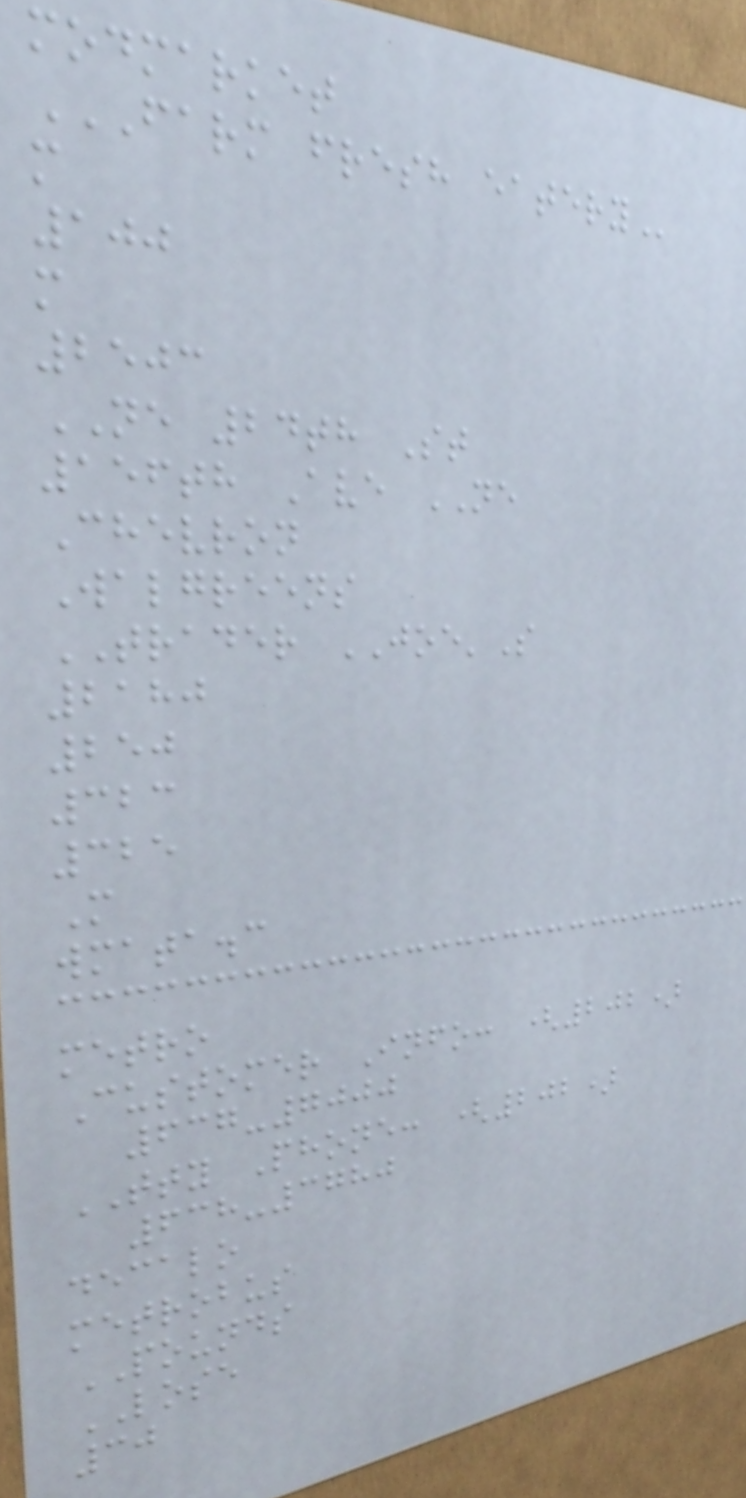modmarket
FARM FRESH EATERY
m
100
m
2503
NE 24th St
156th Ave NE
Chevron
Walgreens
TRADER JOE'S
2180
250
323
325
M
wmata.c
metro
Customer Info: (202)
637-7000
TTY Phone: (202)
638-3780
decalo
metrobus
POUNDS
LOSE
30
